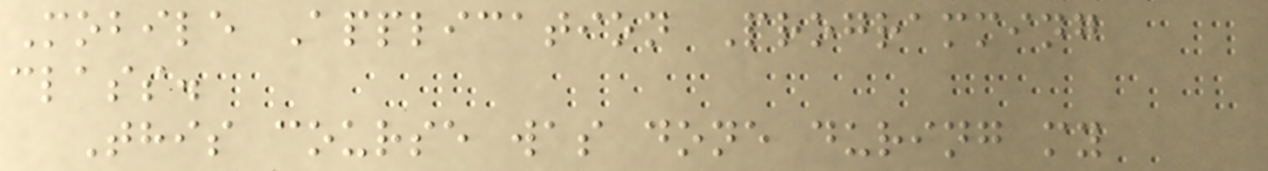Mobile Application Programming
class.
This course was done during my
